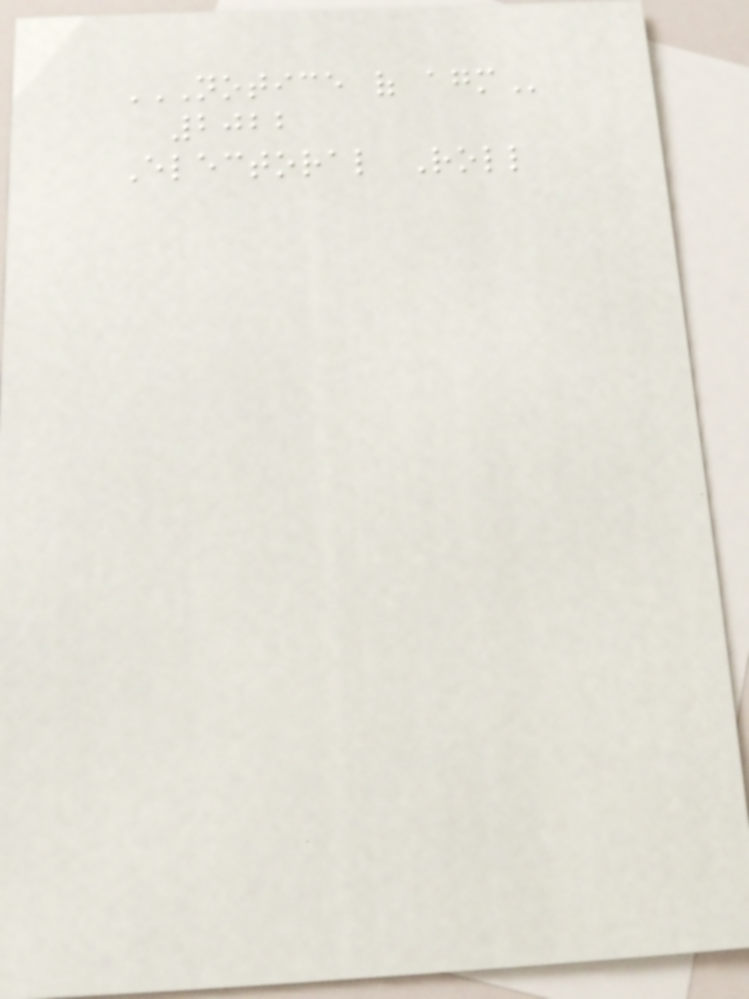NOTICE OF AGM
2022
Electoral Roll
